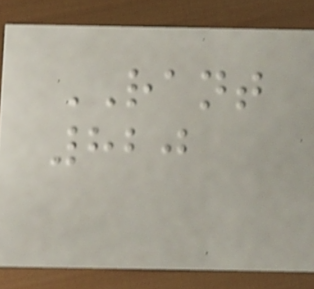RANT
820
